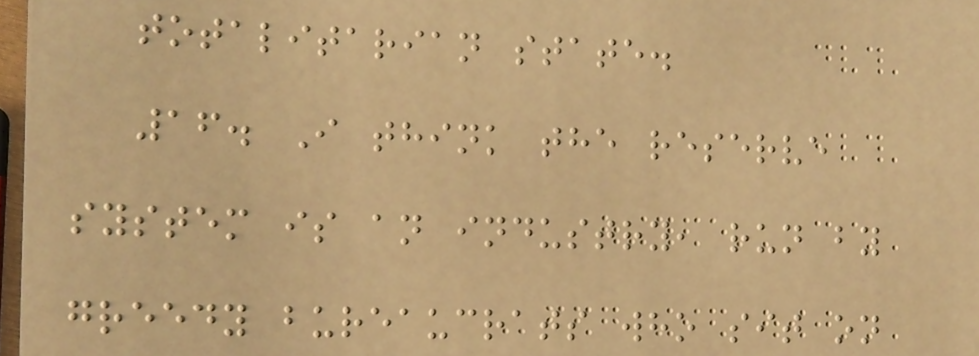totalitarian state.
16. I think the reserve
system is an industry, run by
greedy bureaucrats who sit on
